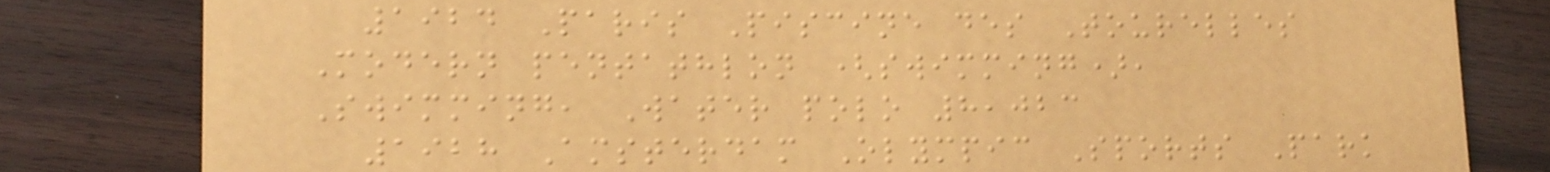1924 Paris Piscine des Tourelles
Modern pentathlon (swimming),
Swimming, Water polo 8,023
1928 Amsterdam Olympic Sports Park
